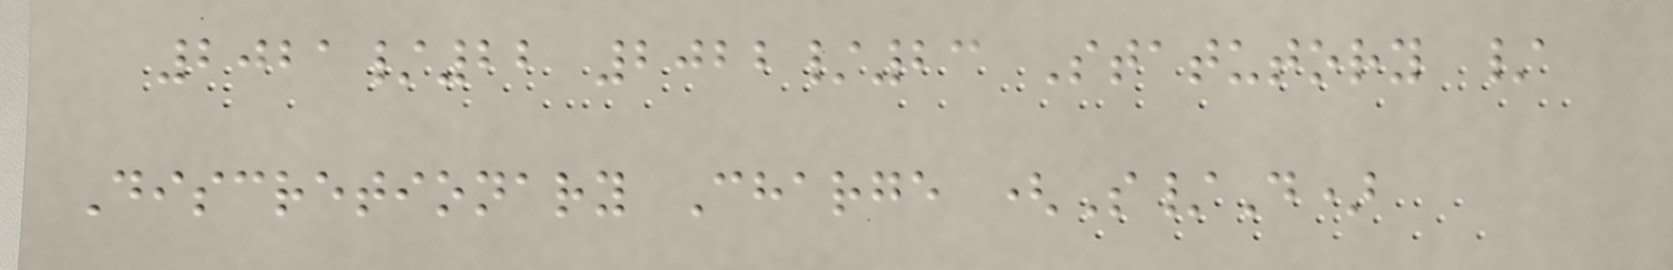2021/22 2022/23 Statutory /
Discretionary Charge (S/D)
